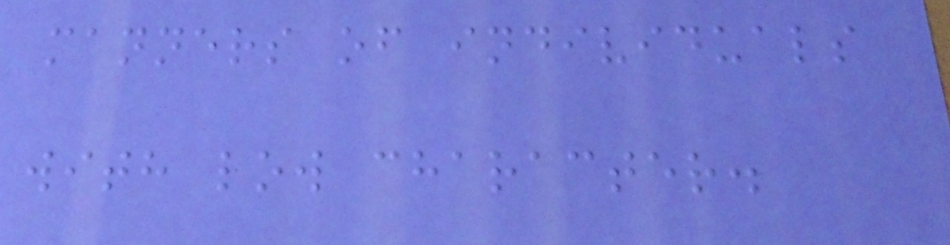manners of individuals
with low character.
